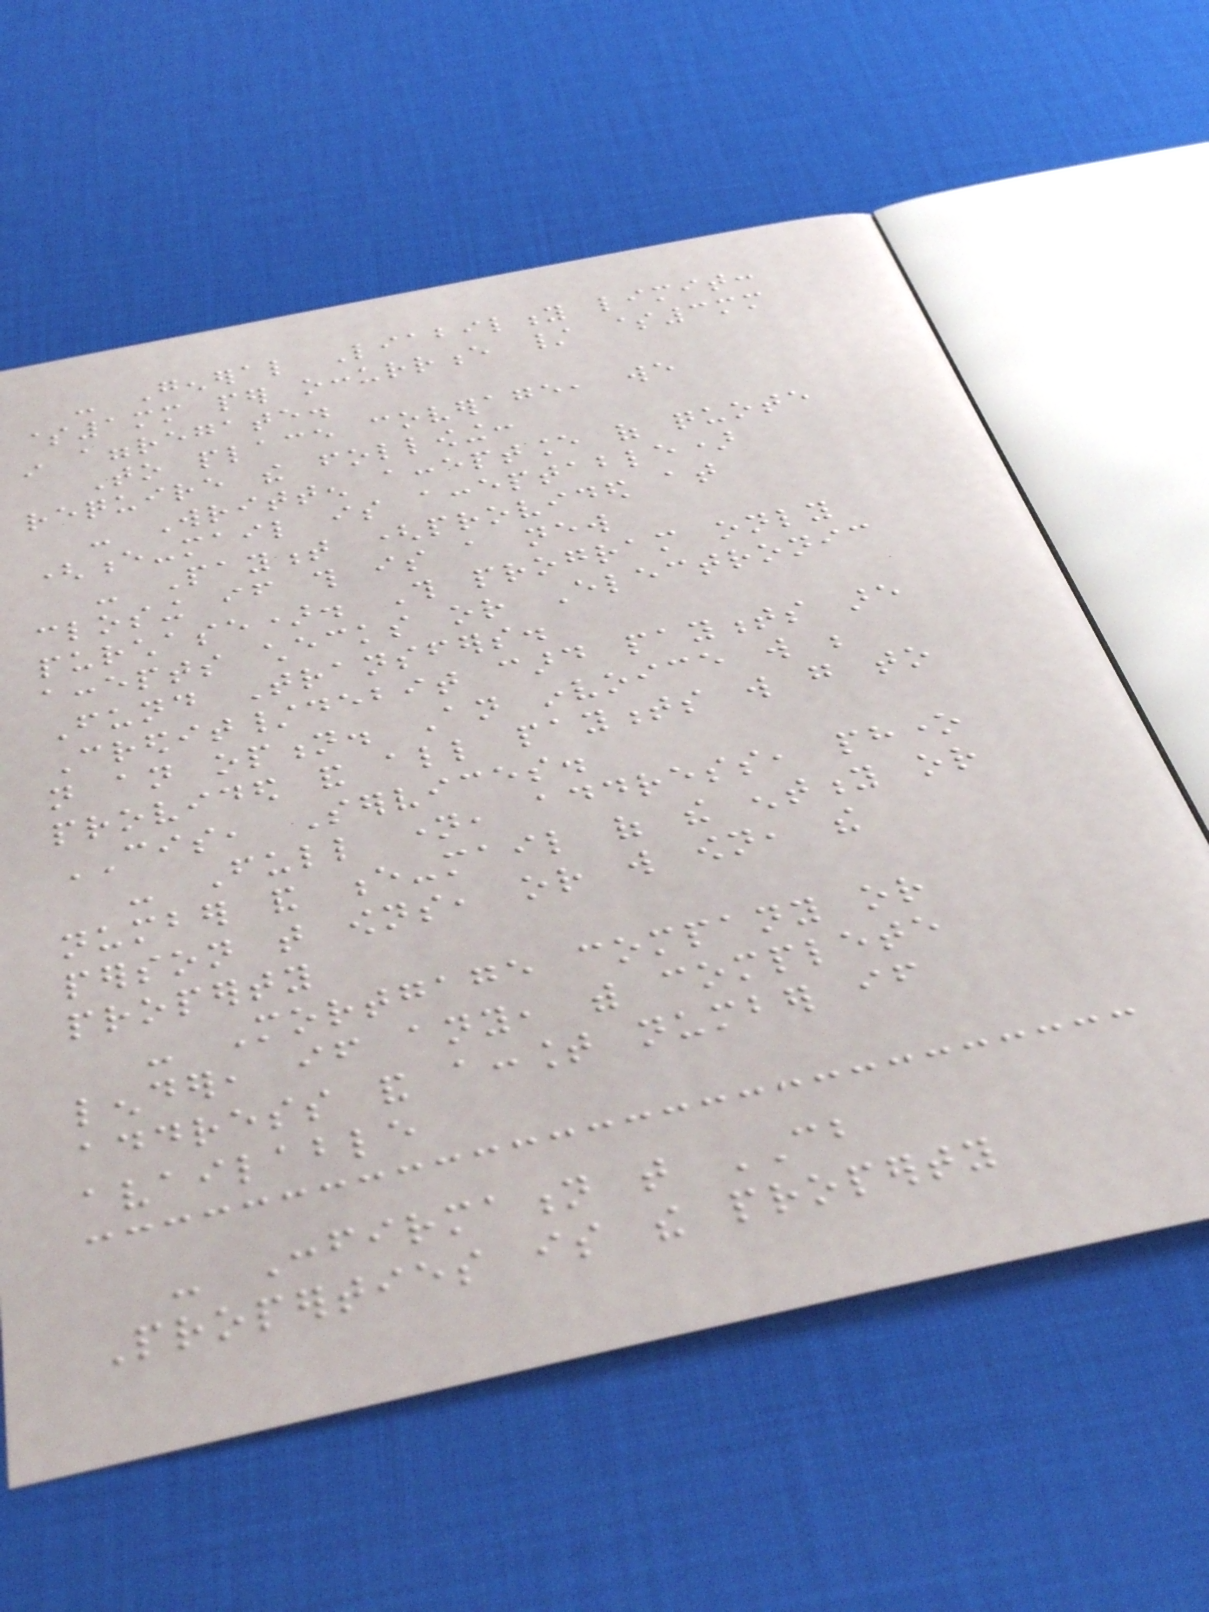- General Liability limit:
$1mm per occurrence / $3mm
in aggregate.
To place coverage, we
require the following:
- Written acceptance of quote
(e-mail is acceptable)
- Payment (provided at
closing if this is a new
purchase). This program only
accepts checks or Electronic
Fund Transfers.
Credit/debit card payments are
not an option. An invoice will be
provided and all payments will go to
CIS, Services.
- Full name, address, phone
number and e-mail of the entity or
person that owns, or will own, the
property
- Mortgage company or
lender, if any, with complete
address and account number if
available
- Confirmation that CB
Properties is the property
